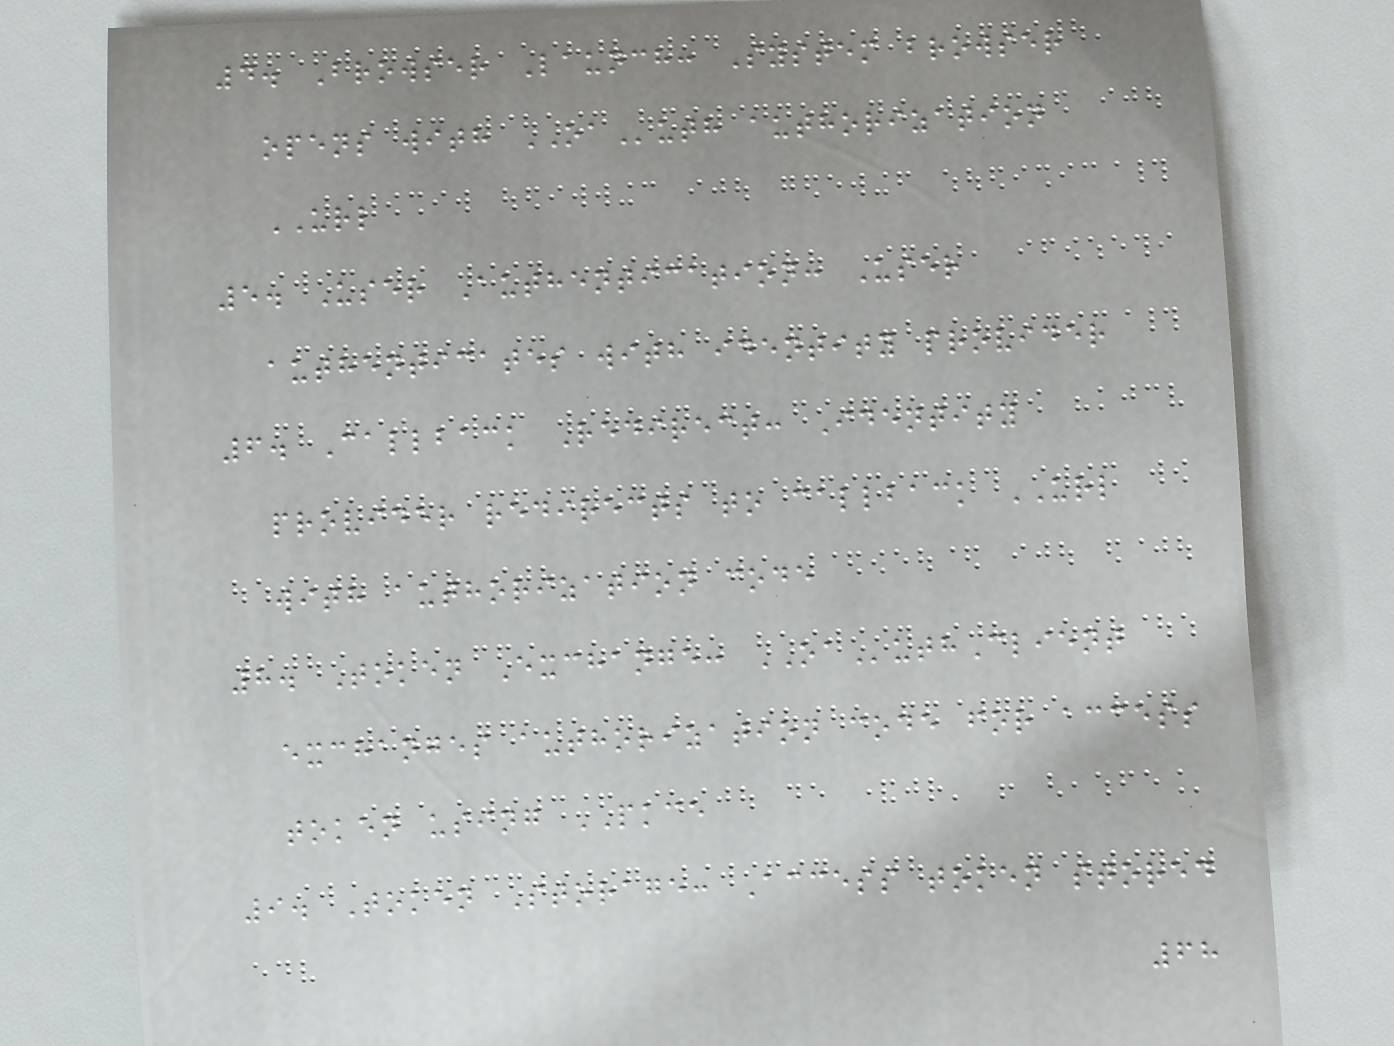4. Browser Launch: System browser
opens with OAuth authorization
URL
5. User Authentication: User
authenticates with identity provider
6. Callback Redirect: Identity
provider redirects to callback URL
with authorization code
8. Token Exchange: OAuthClient
exchanges authorization code for access
token using PKCE
9. Token Storage: Access token stored
68
